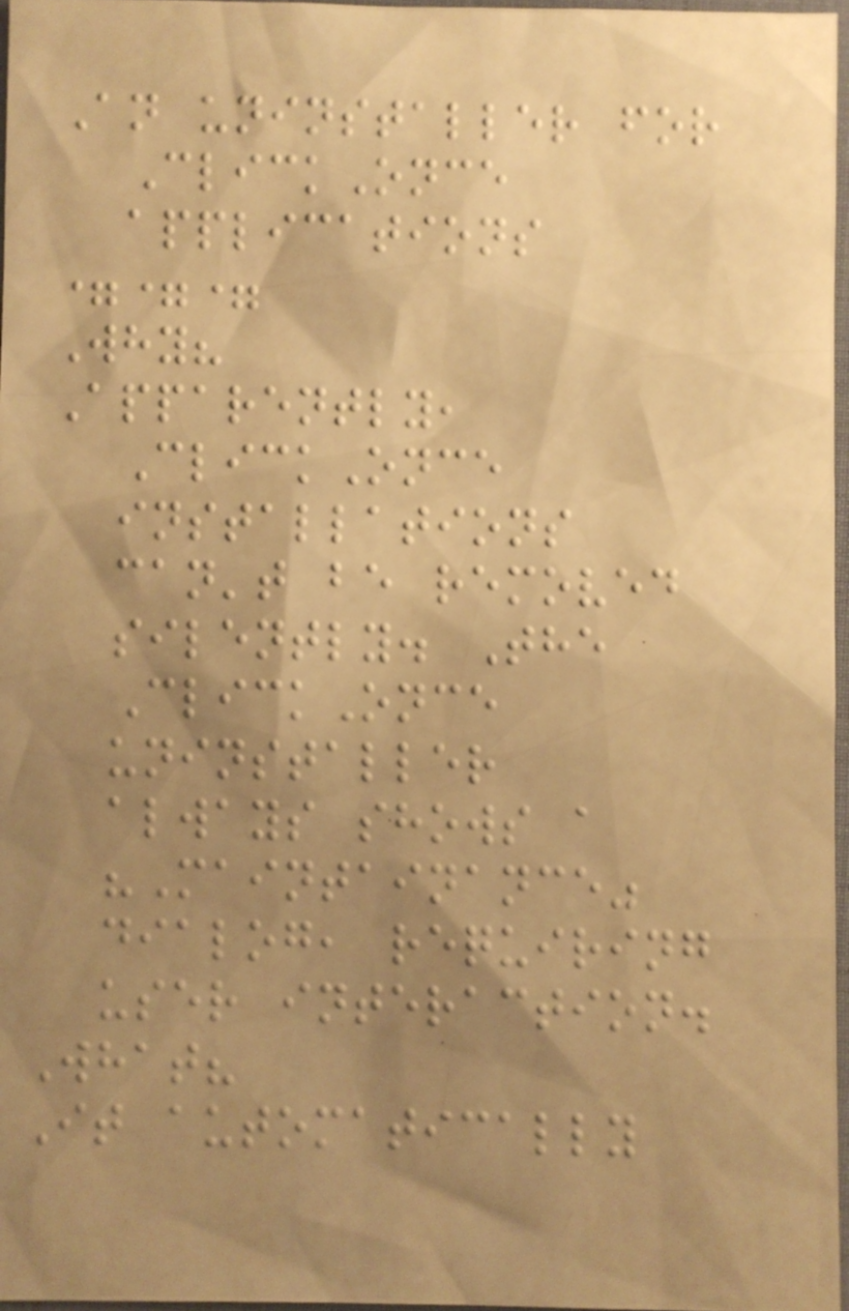An uninstaller for
ClickOnce
applications
===
Why?
Apparently,
ClickOnce
installations
can't be removed
silently. The
ClickOnce
uninstaller
always shows a
"Maintainance"
dialog, requiring
user interaction.
What?
It automatically
